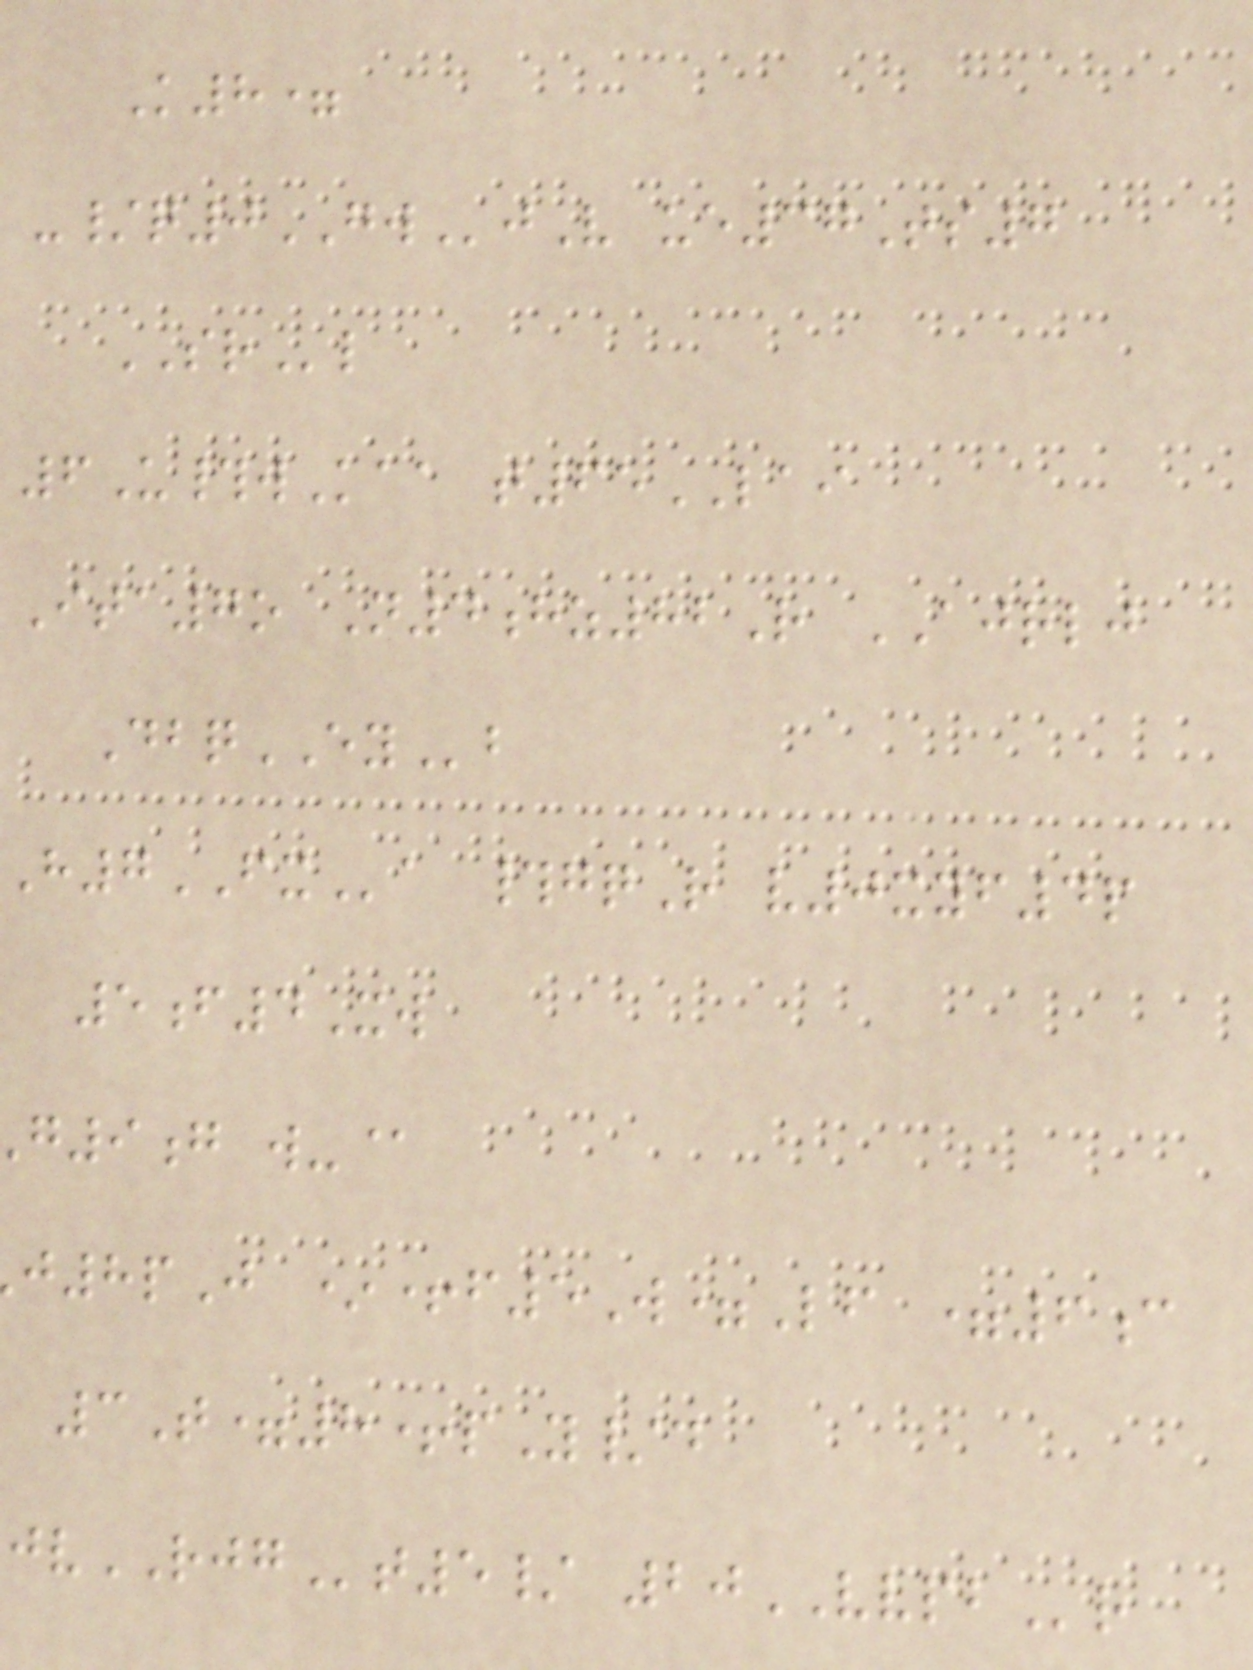K8=
-/q0GWjV ue37Ts7
SRl
6U#wKaa t65LAI
Ita7o N4hz82R AJRLJ
DbqEYb
H7FXa #gqR v0xyf4p
5f4Xw
g9g w-@
8pJ *+f5W=Lf =6c
3T=8+pY/d
jvRJGt5/ 20VVPBr
